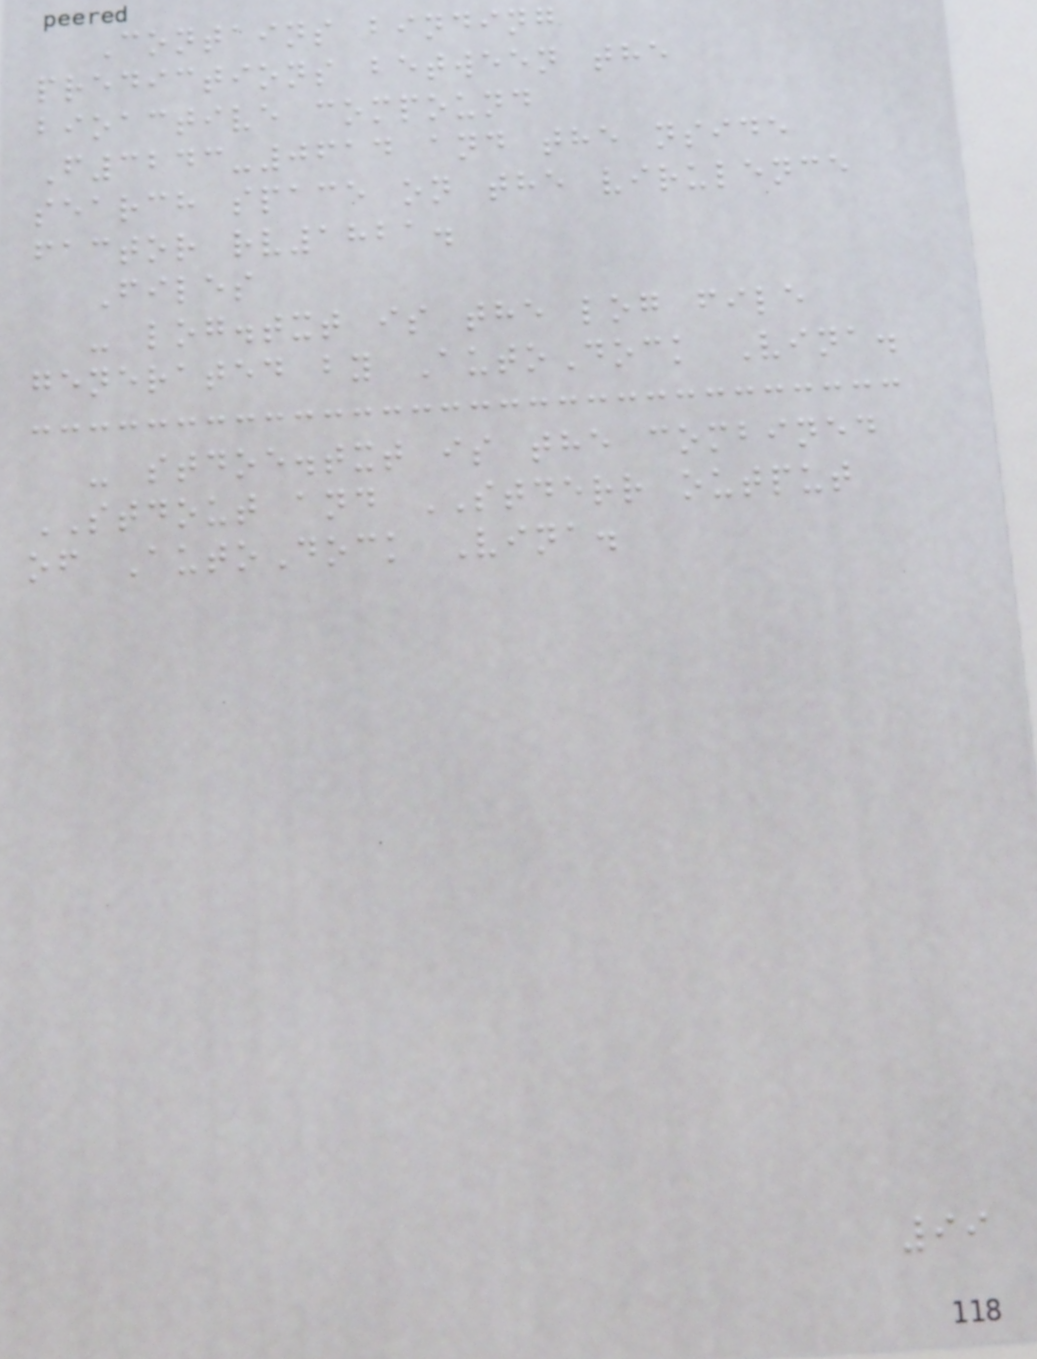Contains binding
predictions between the
bioactive compound
F3243-0614 and the nside
search space on the virulence
factor rv1821.
Files
- log.txt is the log file
generated by AutoDock Vina.
- stdoe.txt is the combined
STDOUT and STDERR output
of AutoDock Vina.
99
